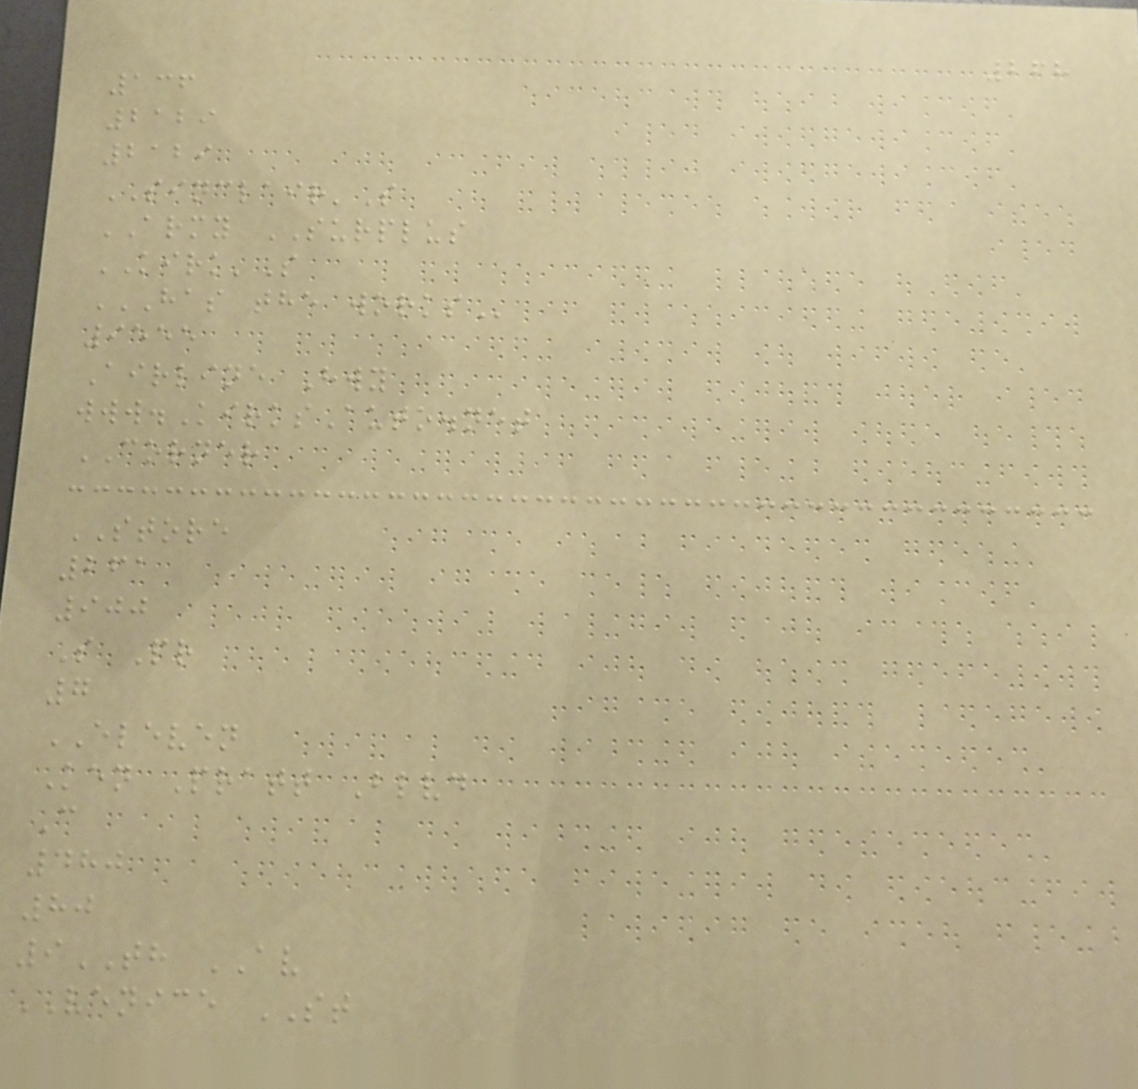268
136
2129
2129
SINCLAIR'S
ARMY SURPLUS
KIRK'S
HAS THE WORKS
9555
Airline Hwy
www.KirksAuto.net
CORNER
STORE
261
900
S Pr
7
ELEVEN
Ken Pratt Blvd
C
480
80
9TH AV
VENICE ST
